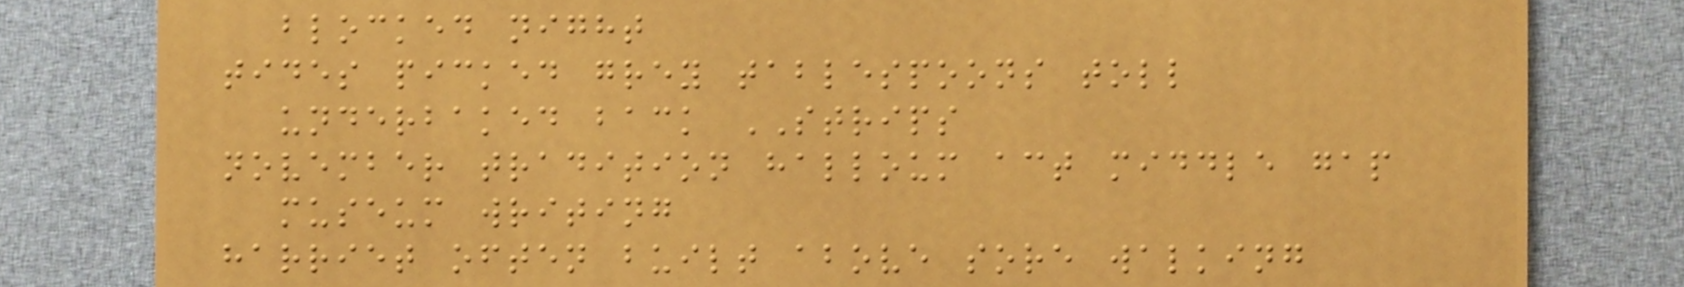blocked night
tides picked grey tablespoons toll
underbaked back STRIPS
november tradition halloum act middle gap
museum writing
harriet often built above sore walking
